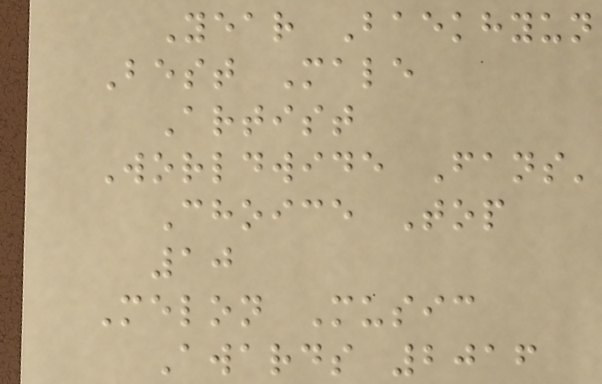Year Baekhyun
Best Male
Artist
Worldwide Fans'
Choice Top
10
Melon Music
Awards 2016
